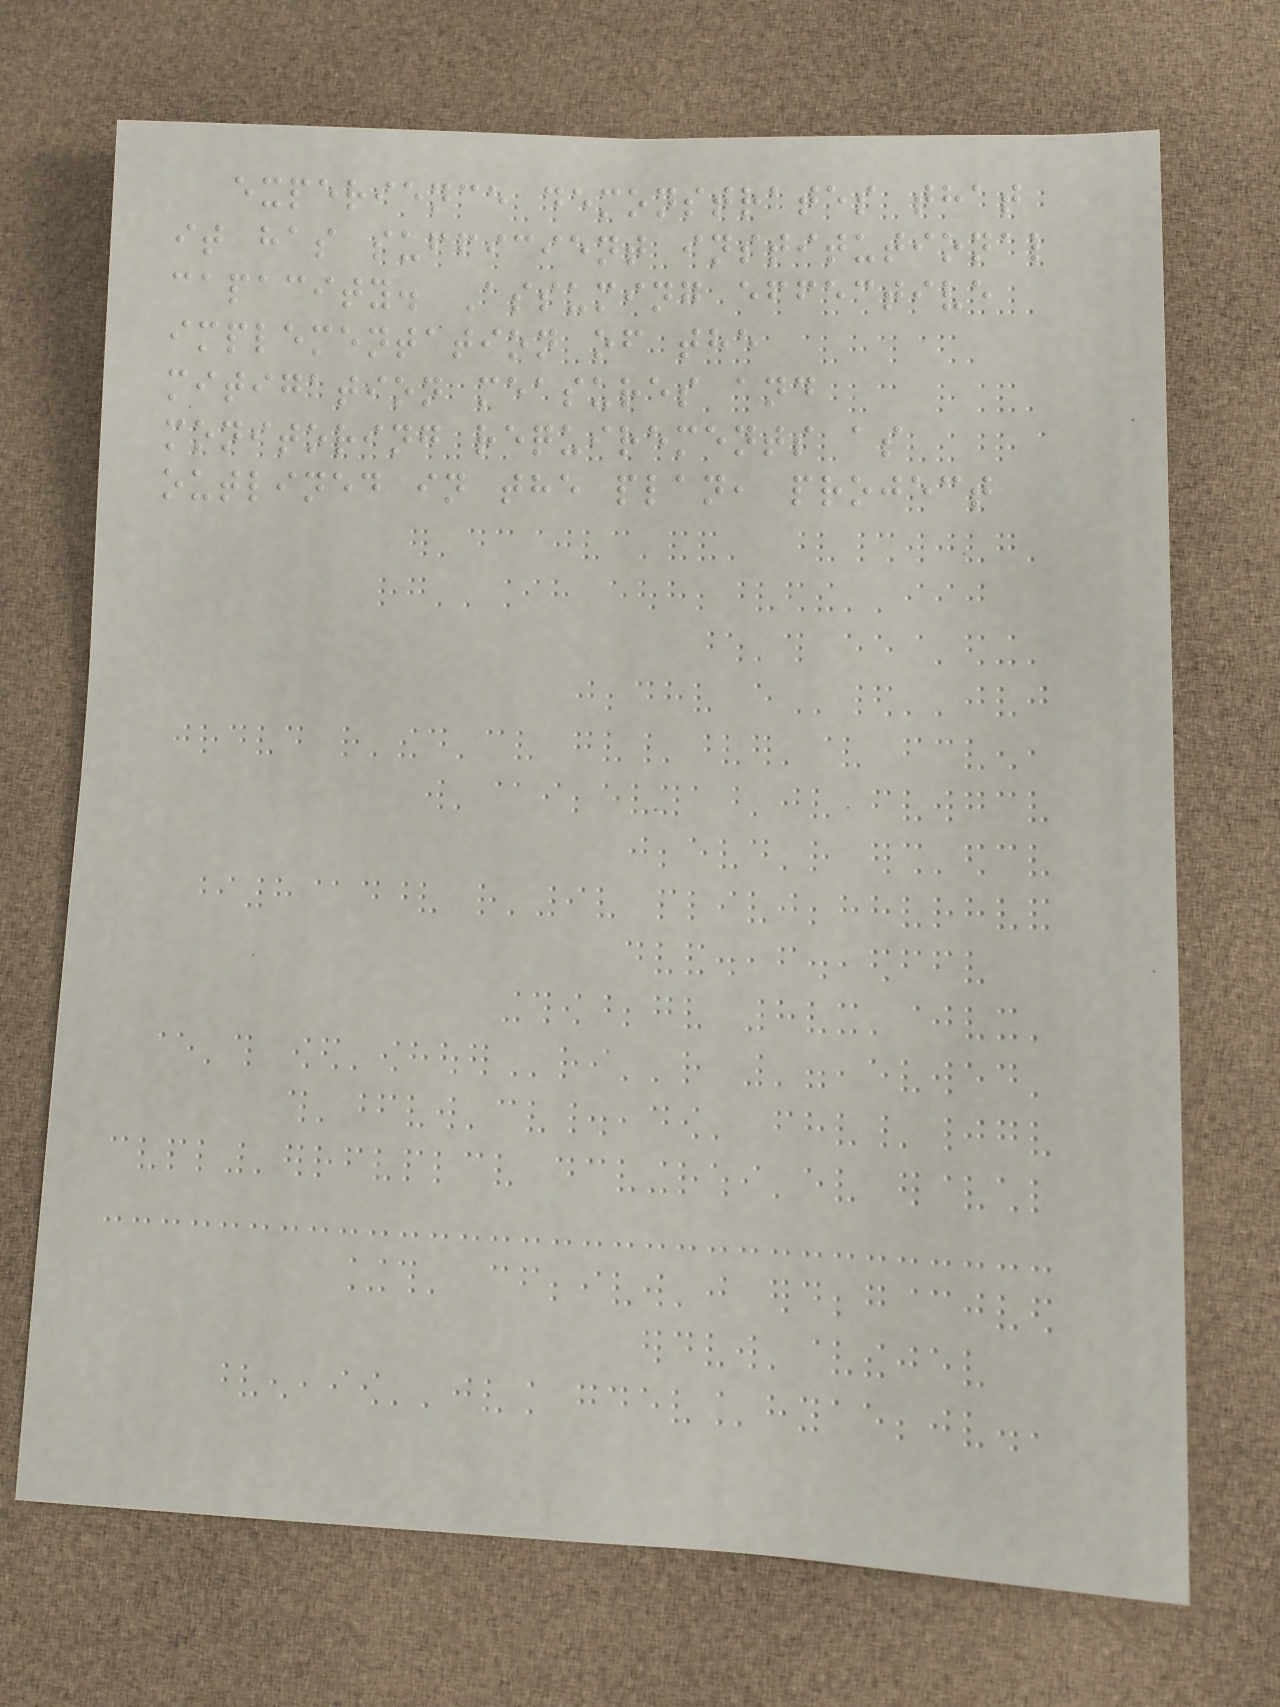experience demonstrates that
it has sufficient institutional
capacity. Assuming effective
implementation of the
mitigation measures and
monitoring requirements as
outlined in the plan, project
